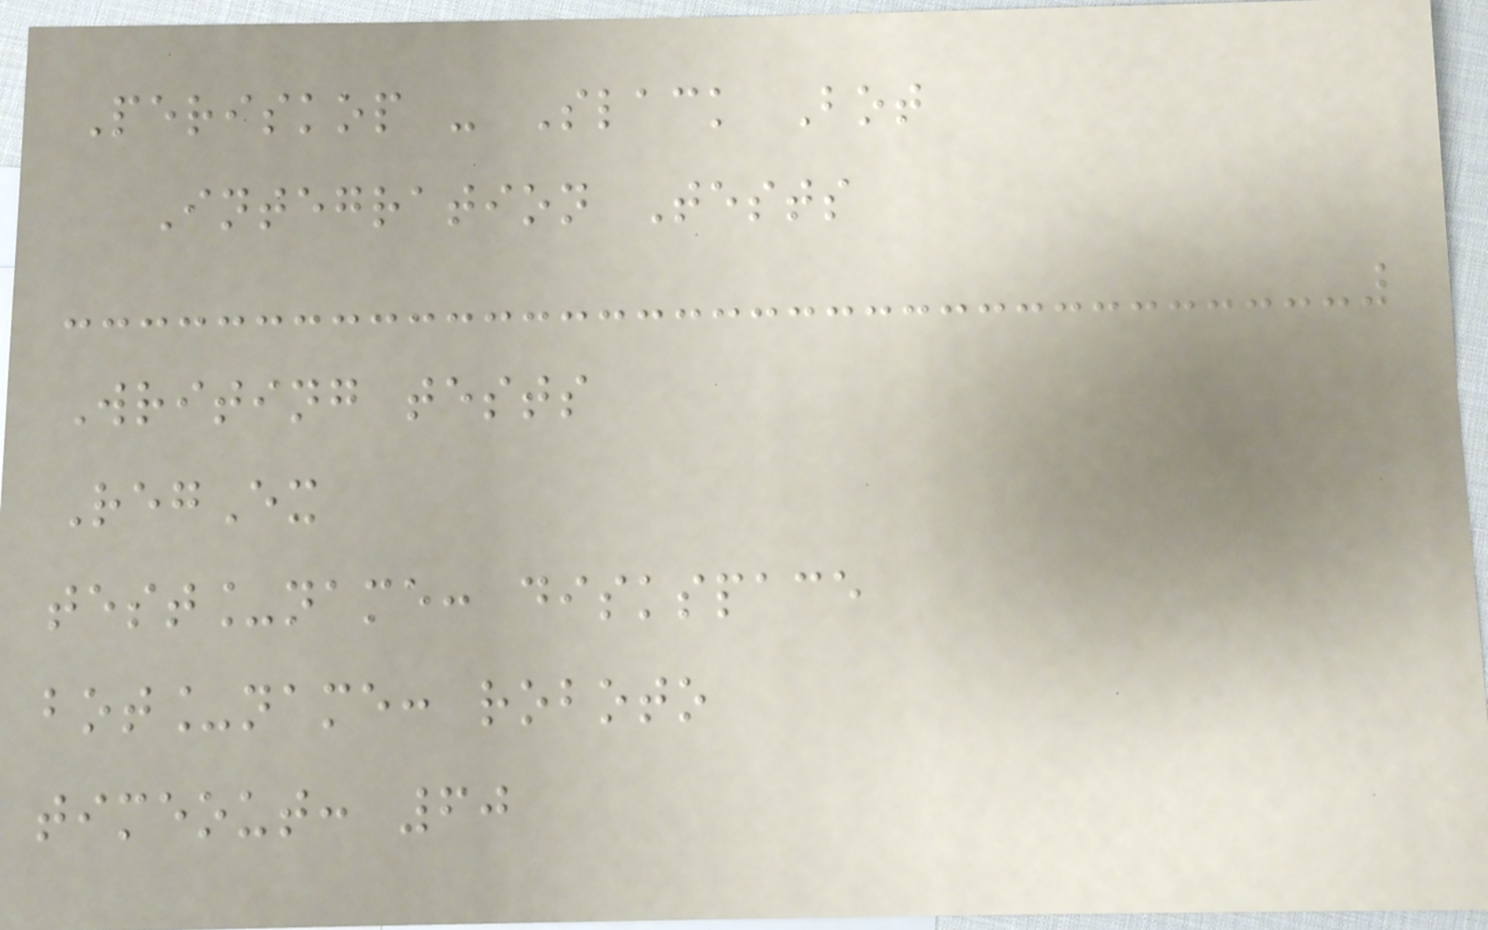Periskop - Slack Bot
Integration Tests
Writing tests
RegEx
test_name: diskspace
bot_name: roboto
timeout: 60
